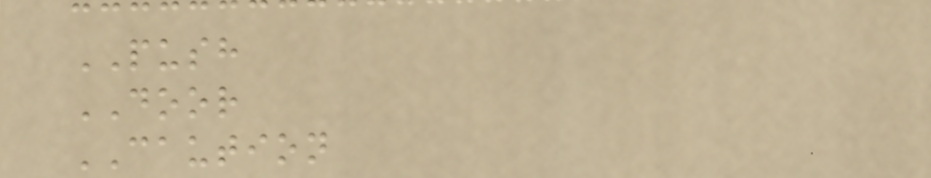PUSH
DOOR
CAUTION
